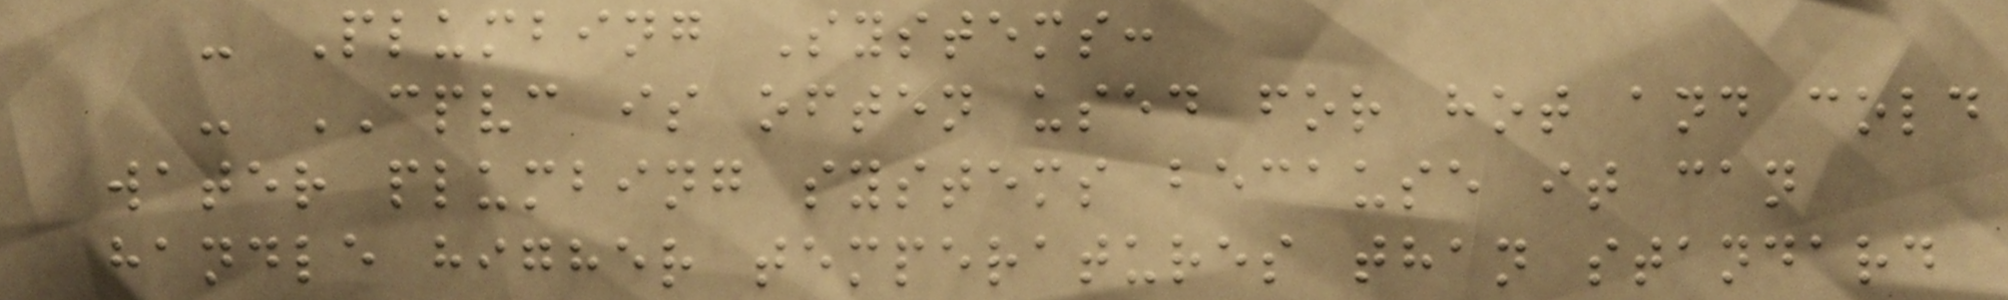- Plumbing Systems:
- CPVC is often used for hot and cold
water plumbing systems because it can
handle higher temperatures than standard
